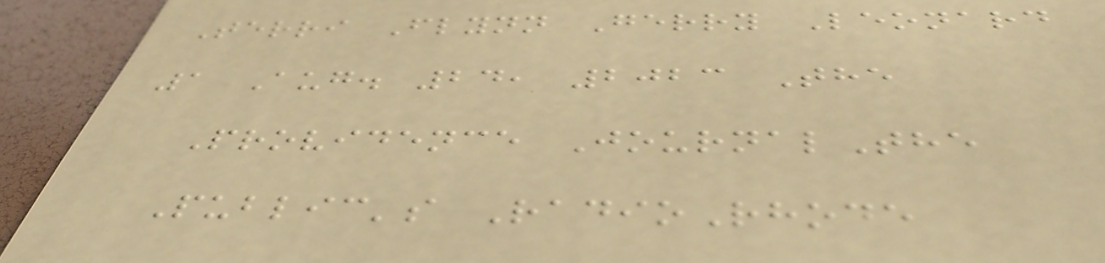Terri Flynn Gerry Leonard
1 Aug. 24, 2023 The
Providence JournalThe
Public's RadioRhode
